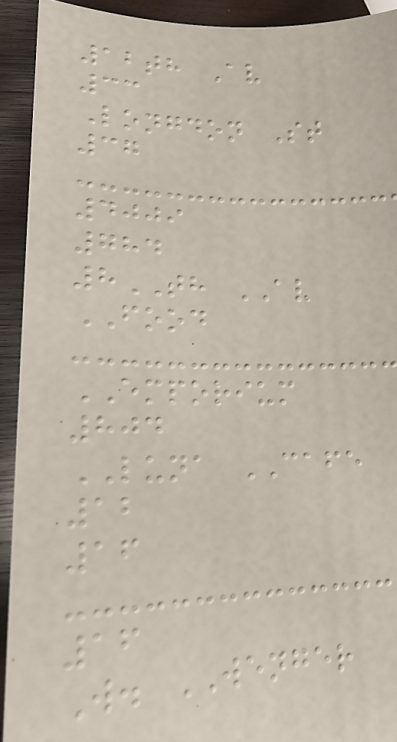12th Av
33
Longdon St
37
4009
784
8TH AV
FOOD
EMPORIUM
804
LUNA CAFE
12
16
16
W. WENGER
